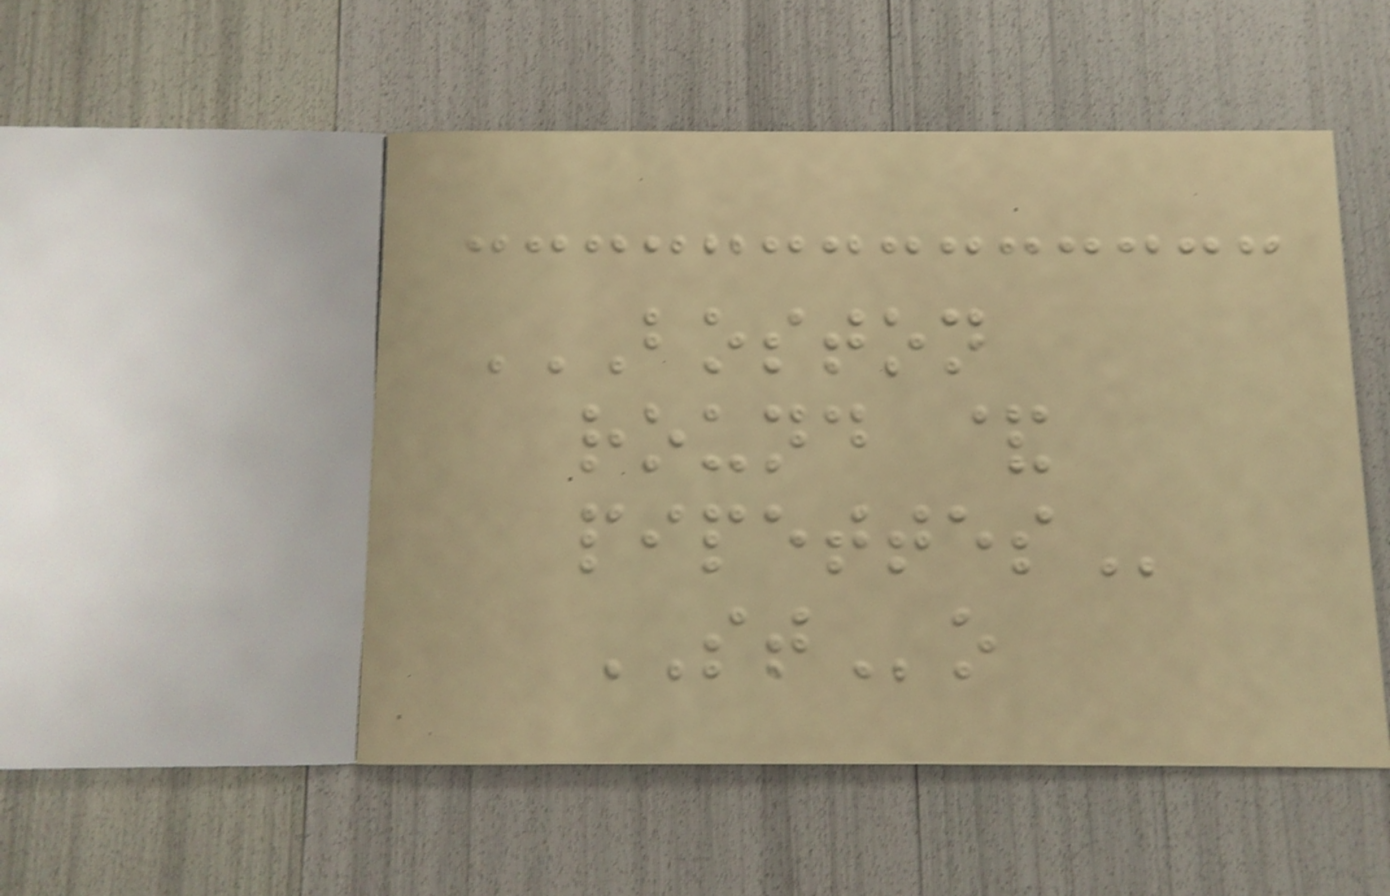BOSTON
ROUND &
PIPETTES
STo
